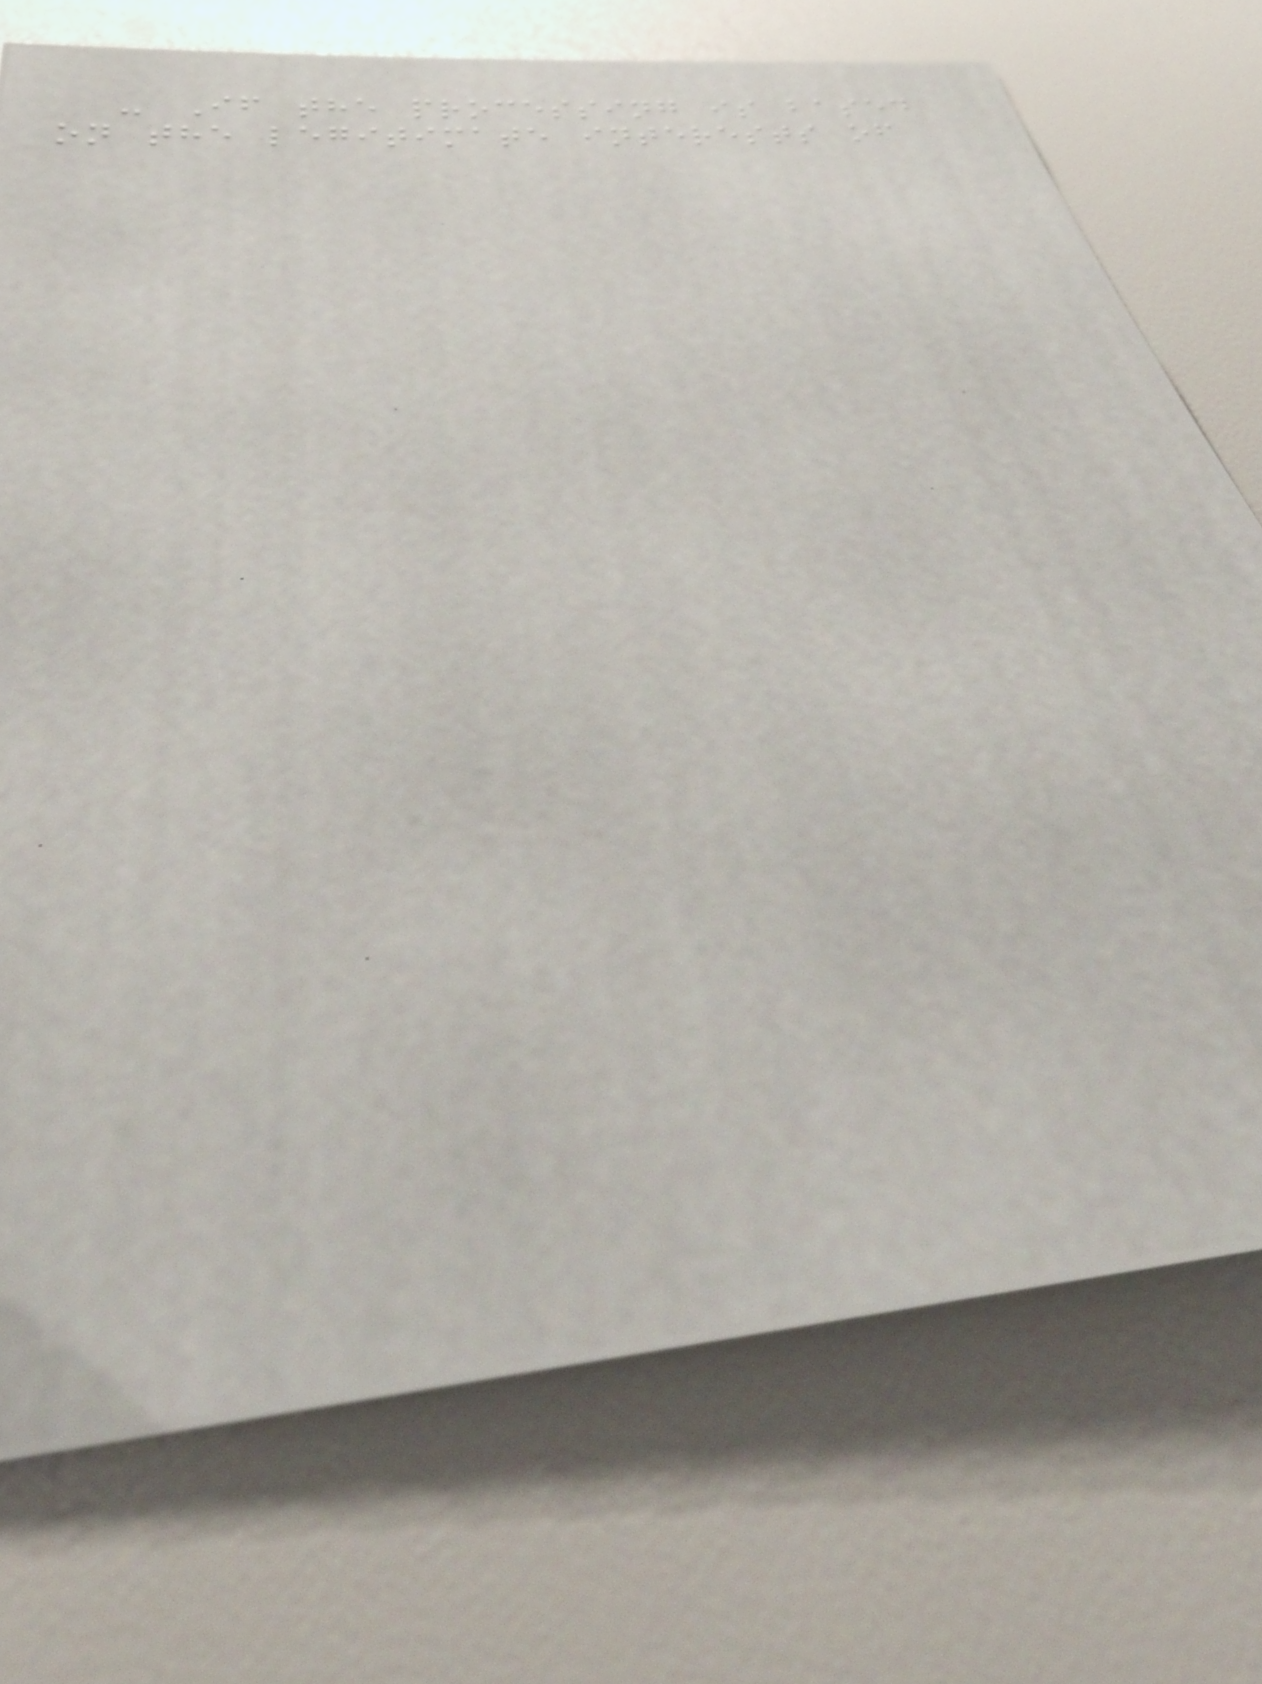- If the processing is based
on the legitimate interests of
